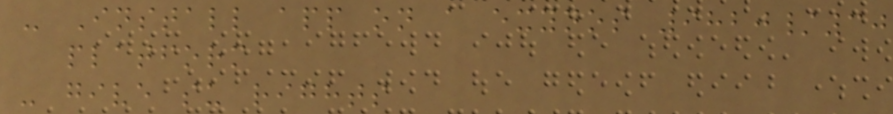- Install app on a exynos 9820/30
platform
- give su rights
